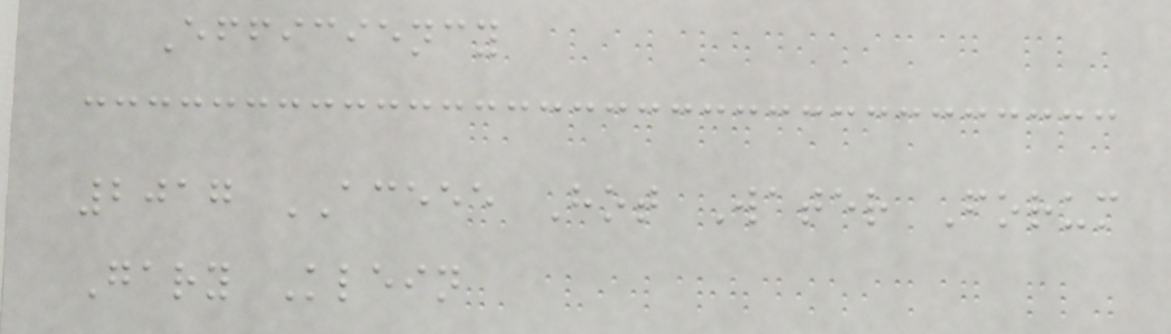Efficiency
2017 ACEEE Hot Water Forum
Gary Klein
